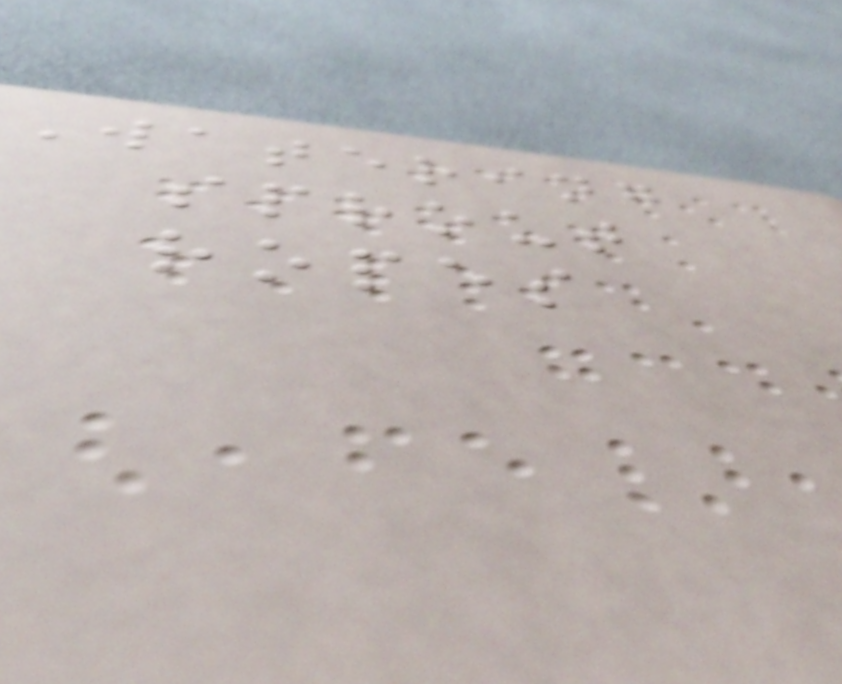Watering
sprout
ropes
